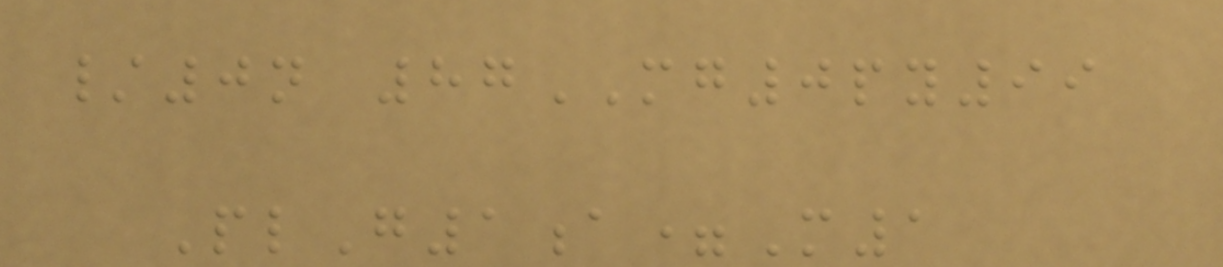/0n 87MG0py99
PlG1a=M1
